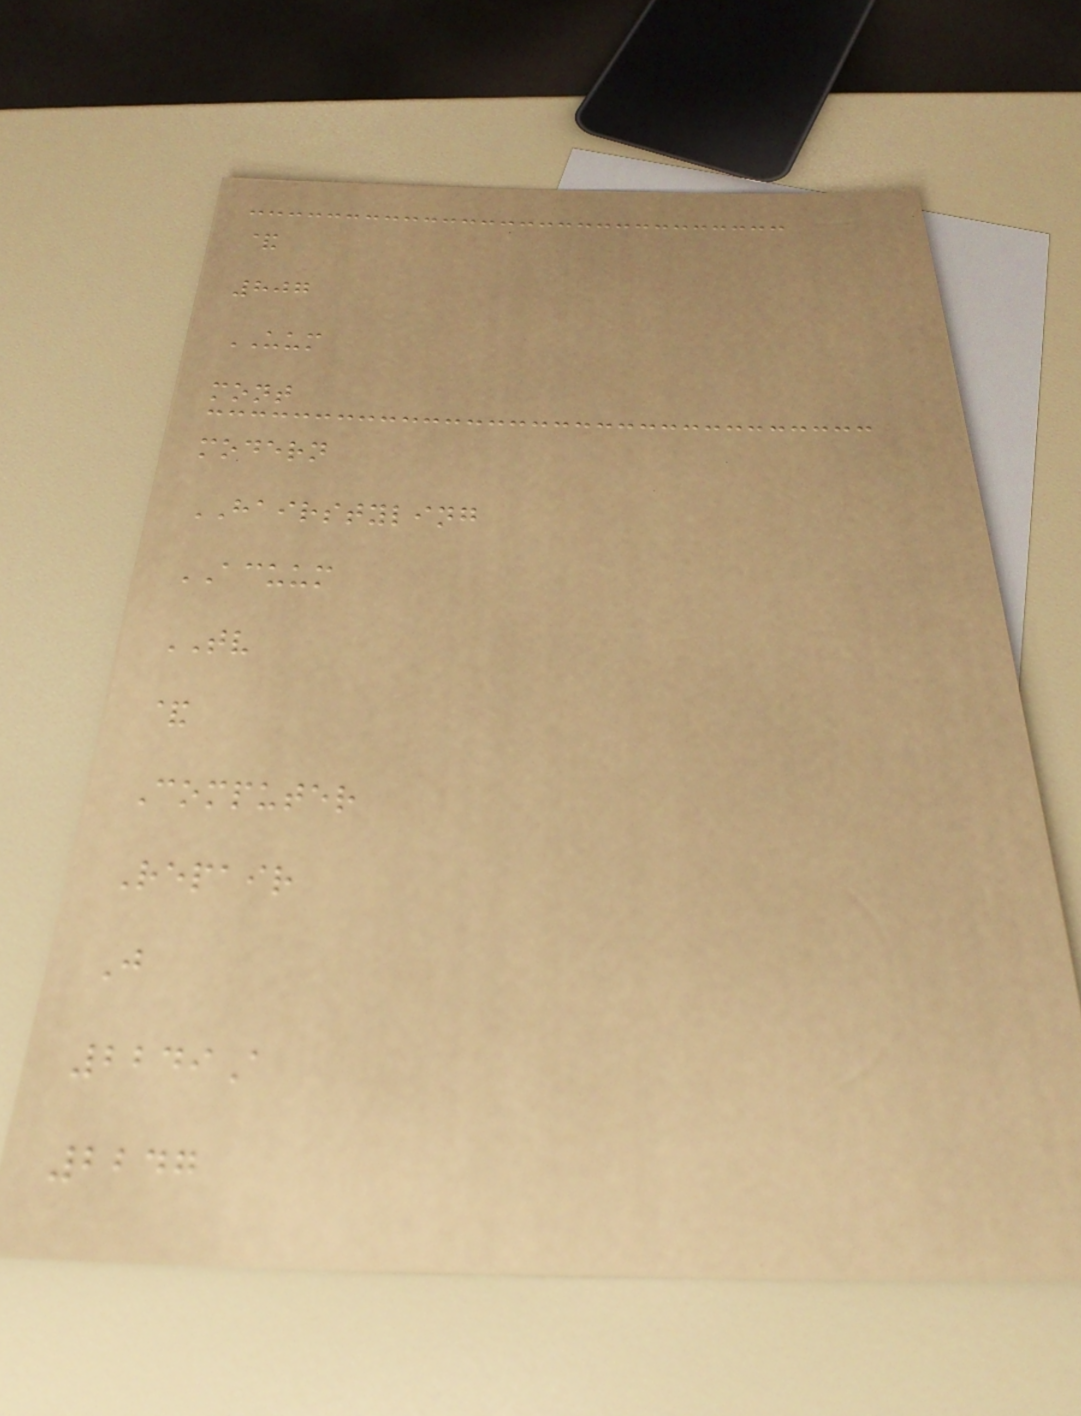&
807
UUM
mont
modern
HAIRSTYLING
ACUUM
TV
&
Computer
Repair
J
2249A
2247
